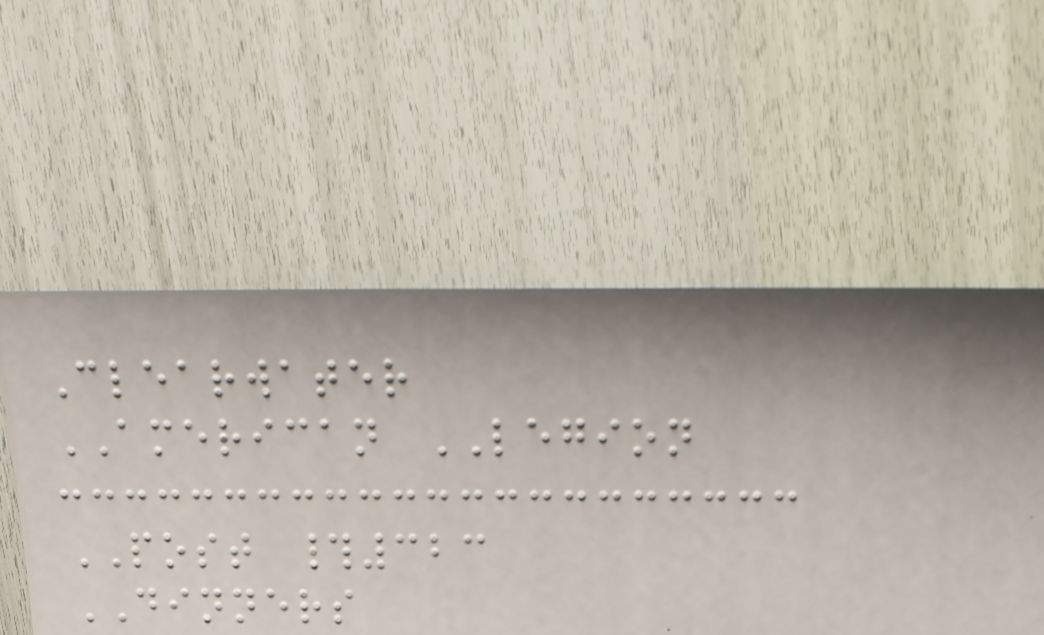Clearwater
AMERICAN LEGION
POST #323
DINNERS
